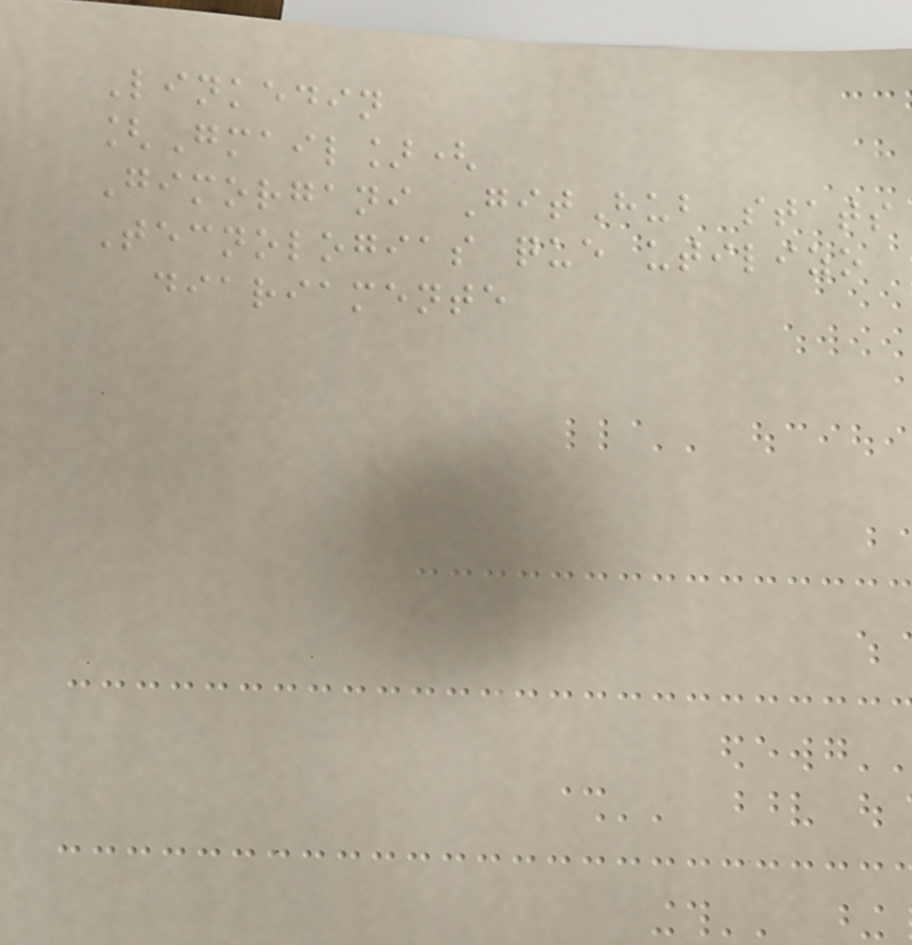Linkedin
[Gmail](
Gimorgani GitHub stats
Tecnologias que utilizo
diariamente
